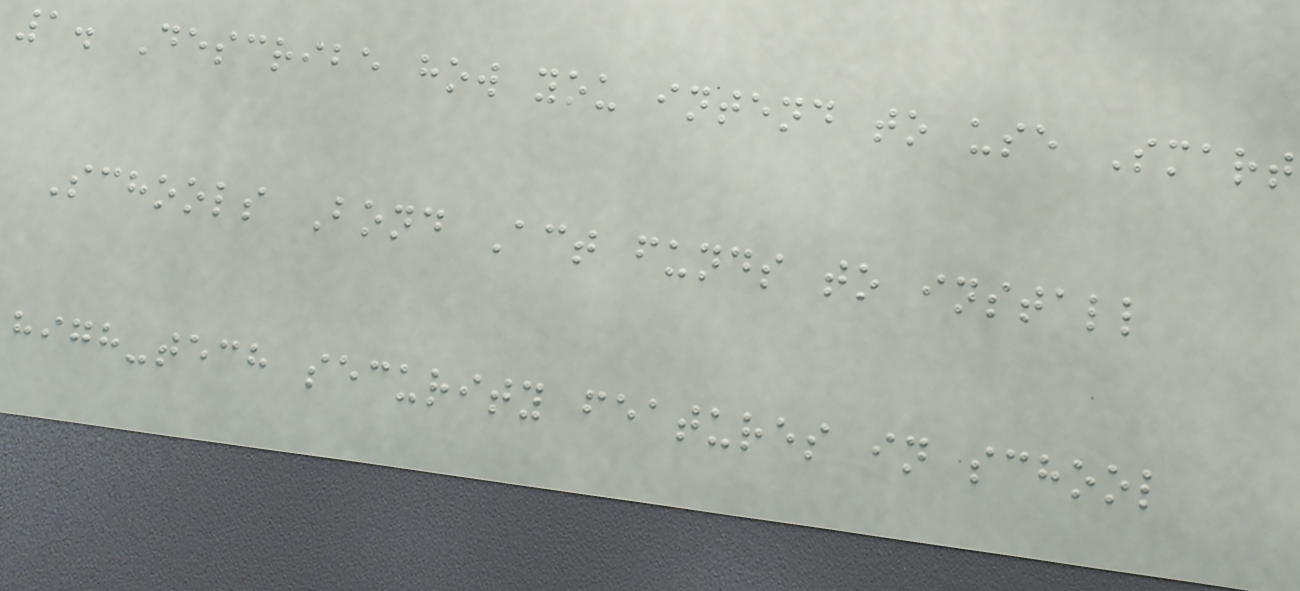1. Describe how you intend to use Smart
Schools Bond Act funds to install
high-tech security features in school
